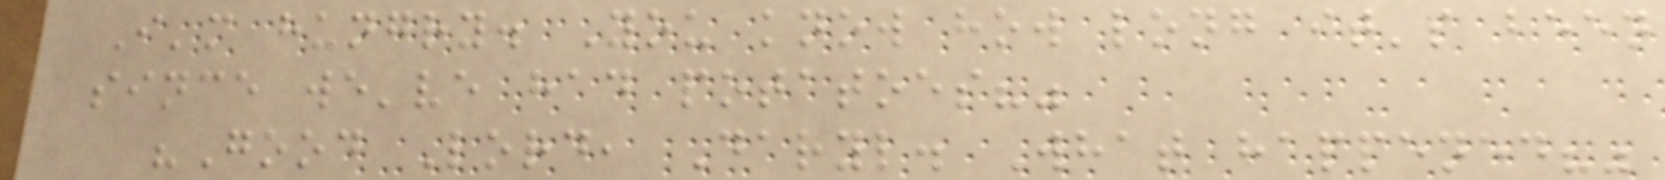I'm hungry. You know how long it's been
since we've had potatoes?"
"Good Lord, Daryl. What happened?"
